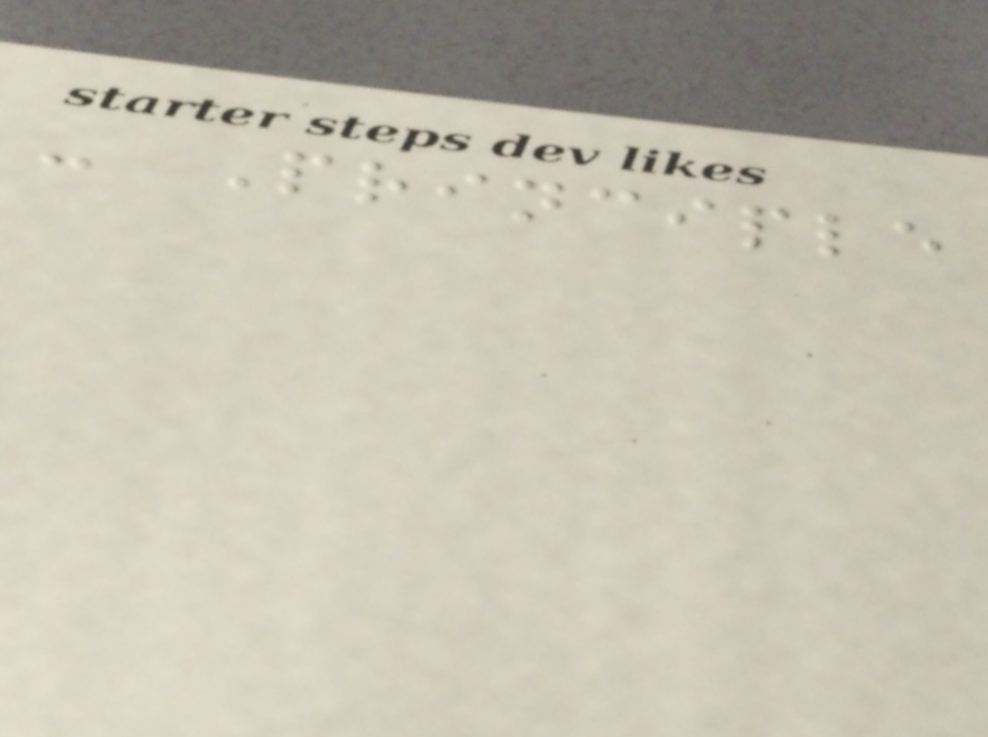- Principle
